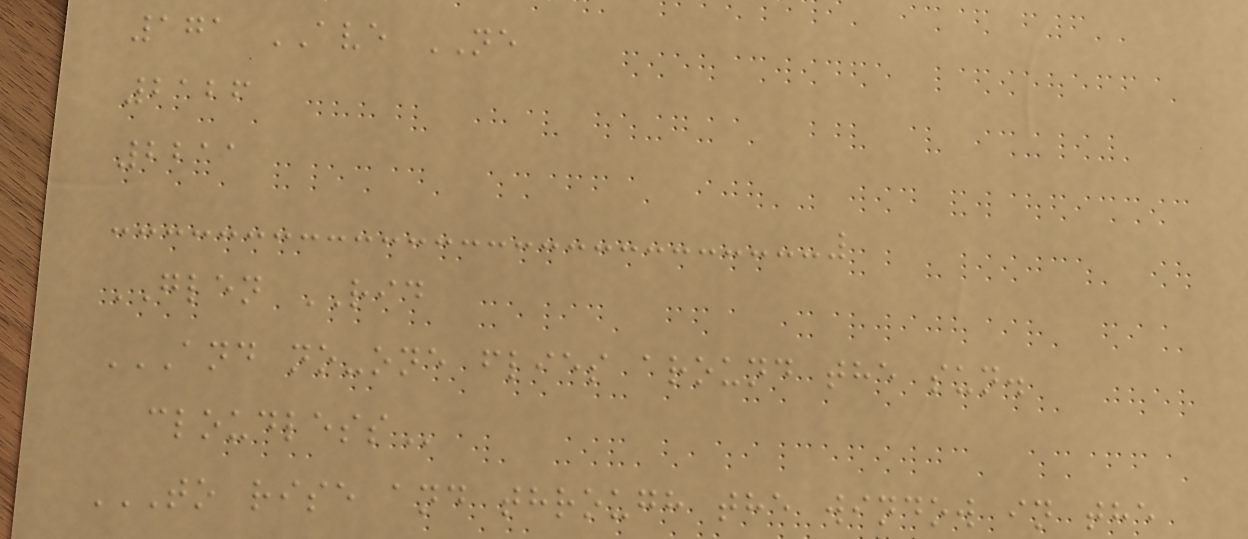171 AVE NE
2126
2211
GLEN RID
AND NO-ONE FLIES AROUND THE SUN.
CLOUDLESS
TO RISE AND THROUGH THE WINDOW IN THE
